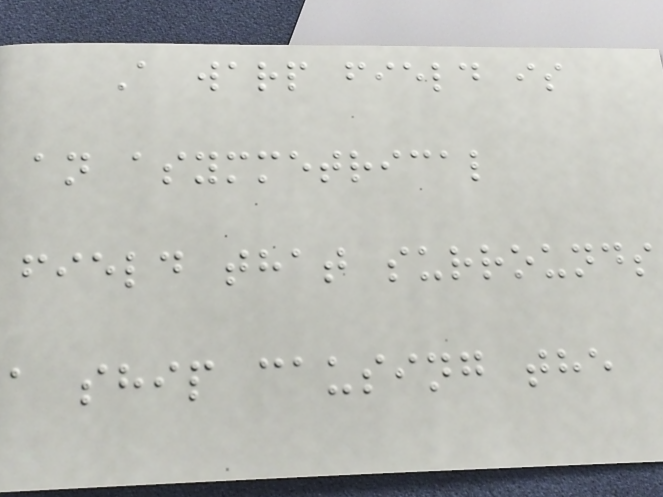A warp field is
an asymmetrical
field that surrounds
a ship causing the
